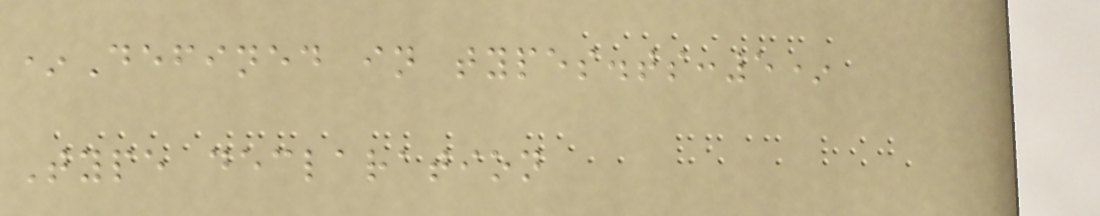*Defined in types.ts:5*
Type declaration
